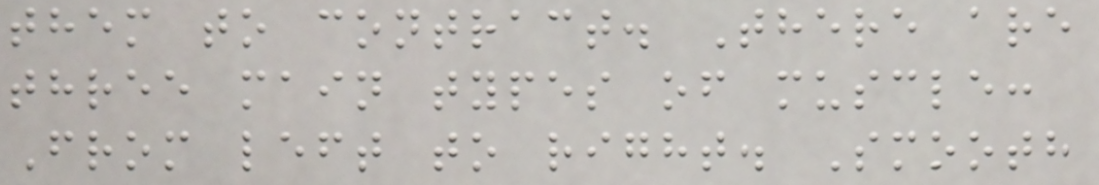them to contract. There are
three main types of muscle:
From left to right. Smooth
